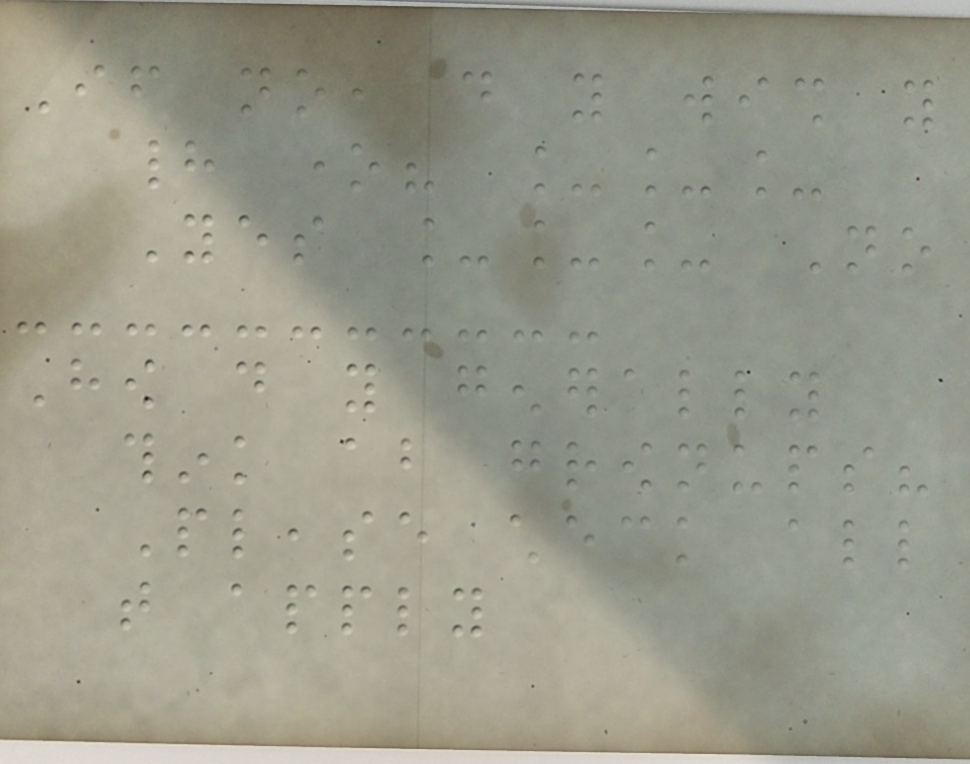If no, do you wish you
had one? ___
Yes ___ No
How do you generally
think about grownups?
Please check all
that apply
